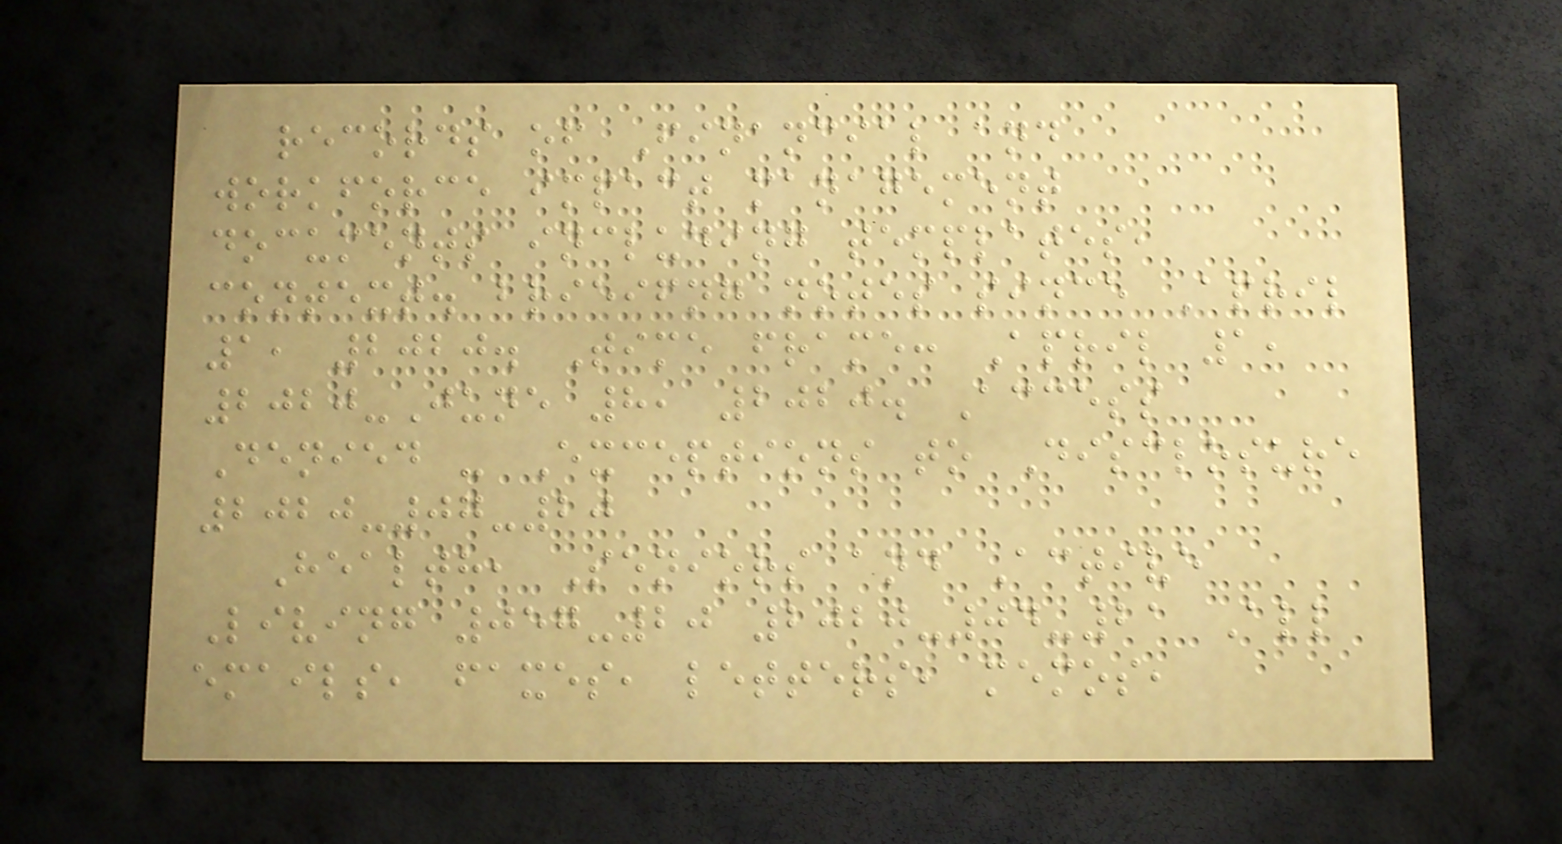records of Financial and
workforce impact management
documents including templates,
context. brieifng notes since April
1, 2020. Time frame: April 1,
2020-June 8, 2020. Access
Denied - Exceptions to Disclosure
2020-07-20
Health, Seniors and Active
Living 057-20 2020-04-21 All
emails, faxes, letters, memos,
